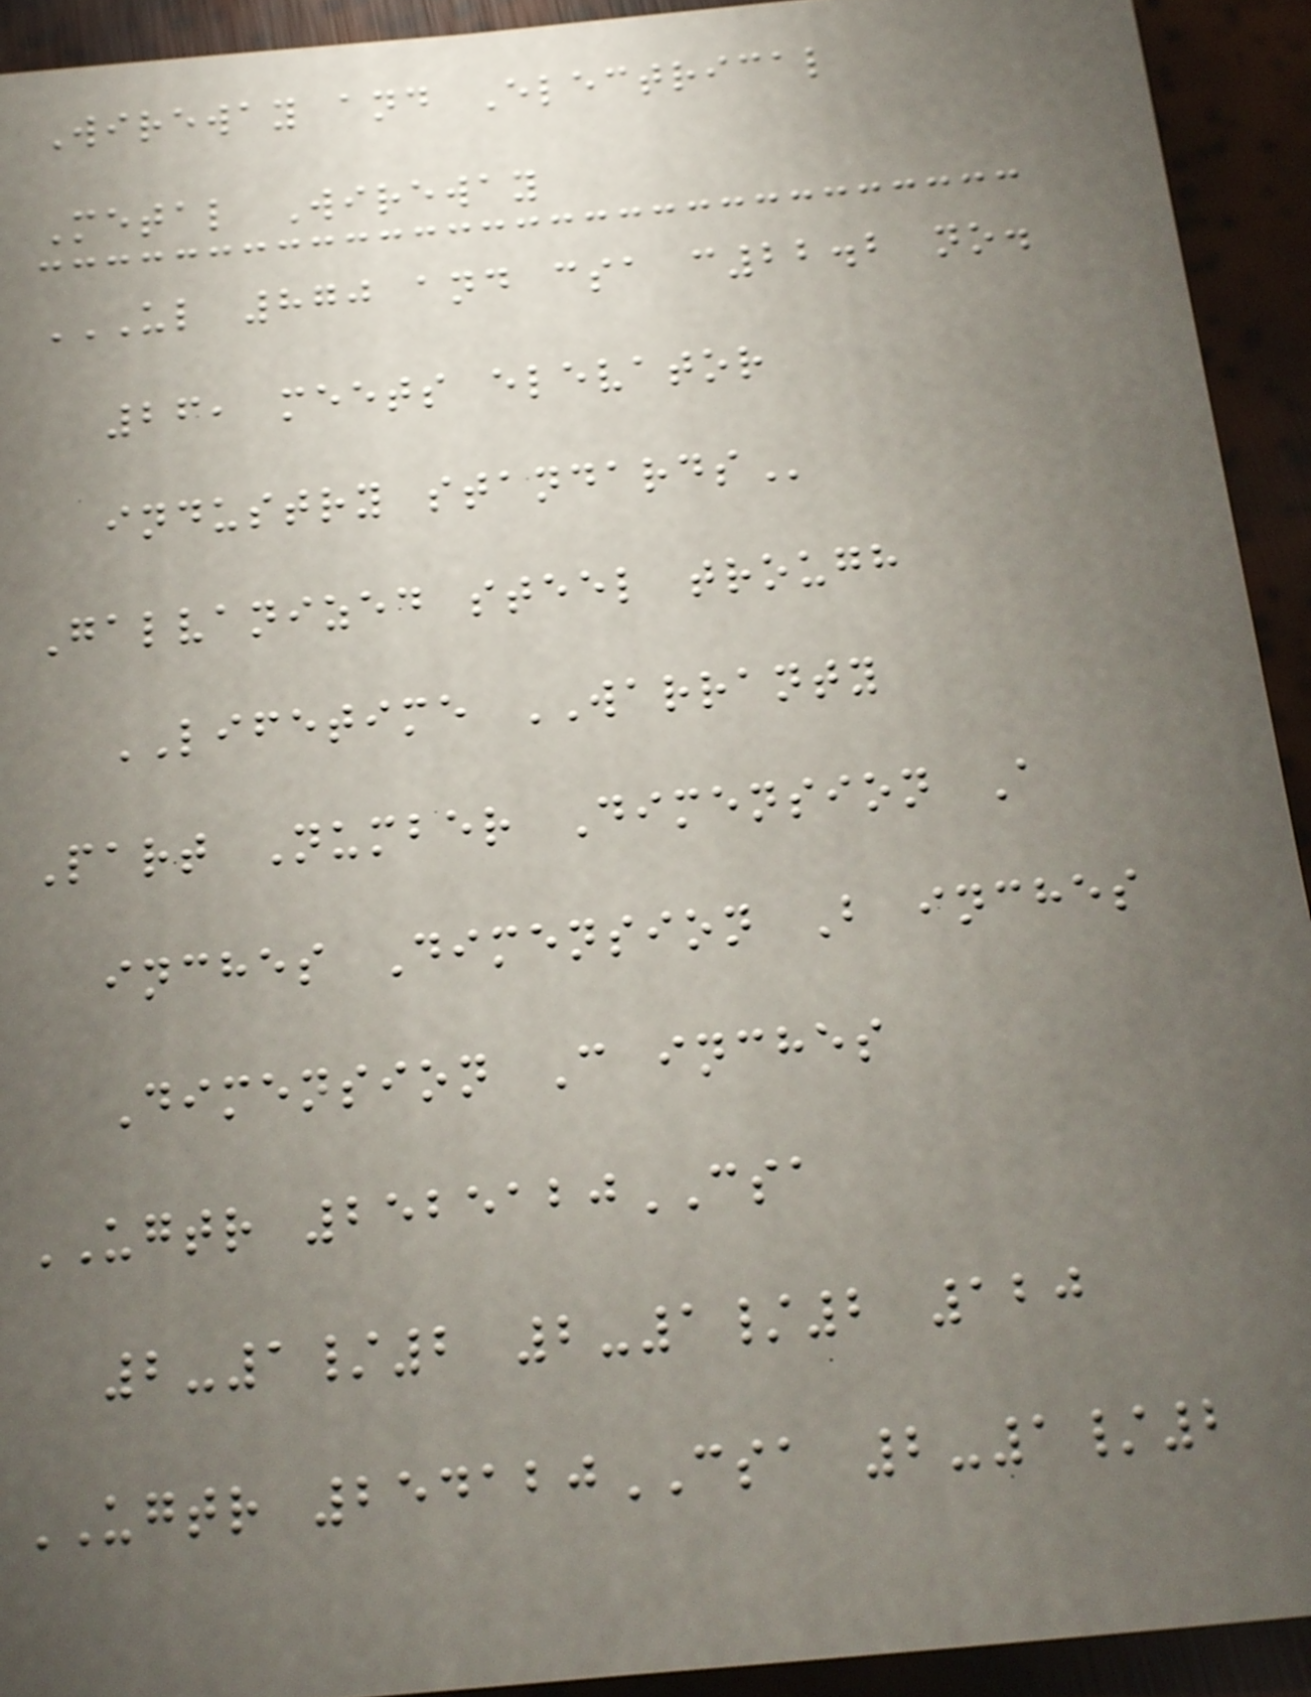Wireway and Electrical
Metal Wireway
UL 870 AND CSA C22.2 NO.
26, MEETS ELEVATOR
INDUSTRY STANDARDS
Galvanized steel trough
LIFETIME WARRANTY
Part Number Dimension A
inches Dimension B inches
Dimension C inches
UGTR 2525120CSA
2-1/2 2-1/2 120
UGTR 254120CSA 2-1/2
